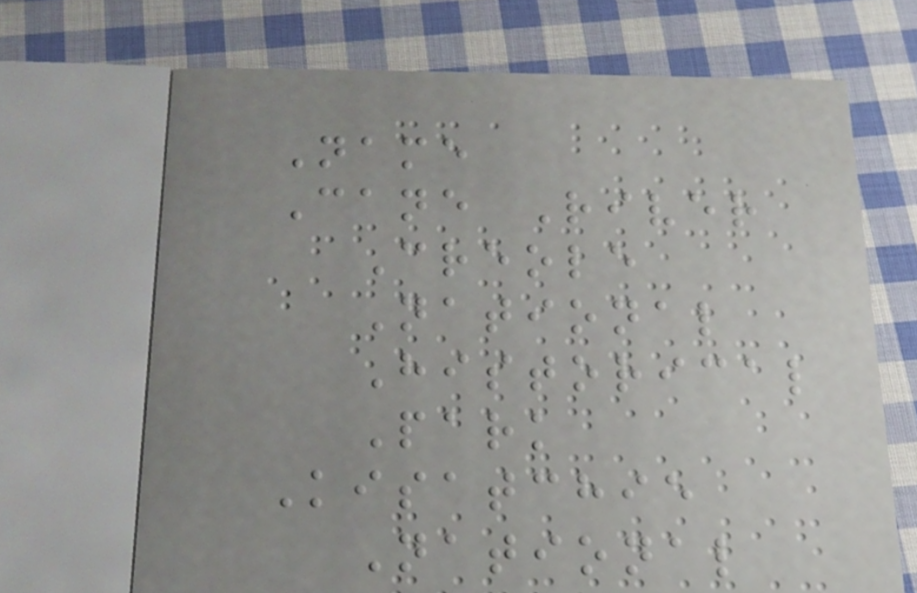Name
Cane River
Creole
National
Historical
Park
Kisatchie
National
